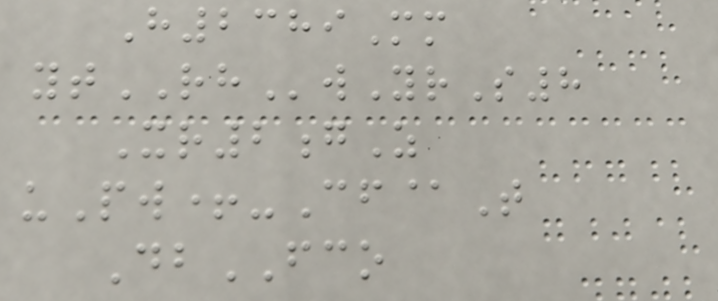H2389Mm
ytRHwYrS8
Xr2gZ
uPw+-Cf@T
DbFCO
